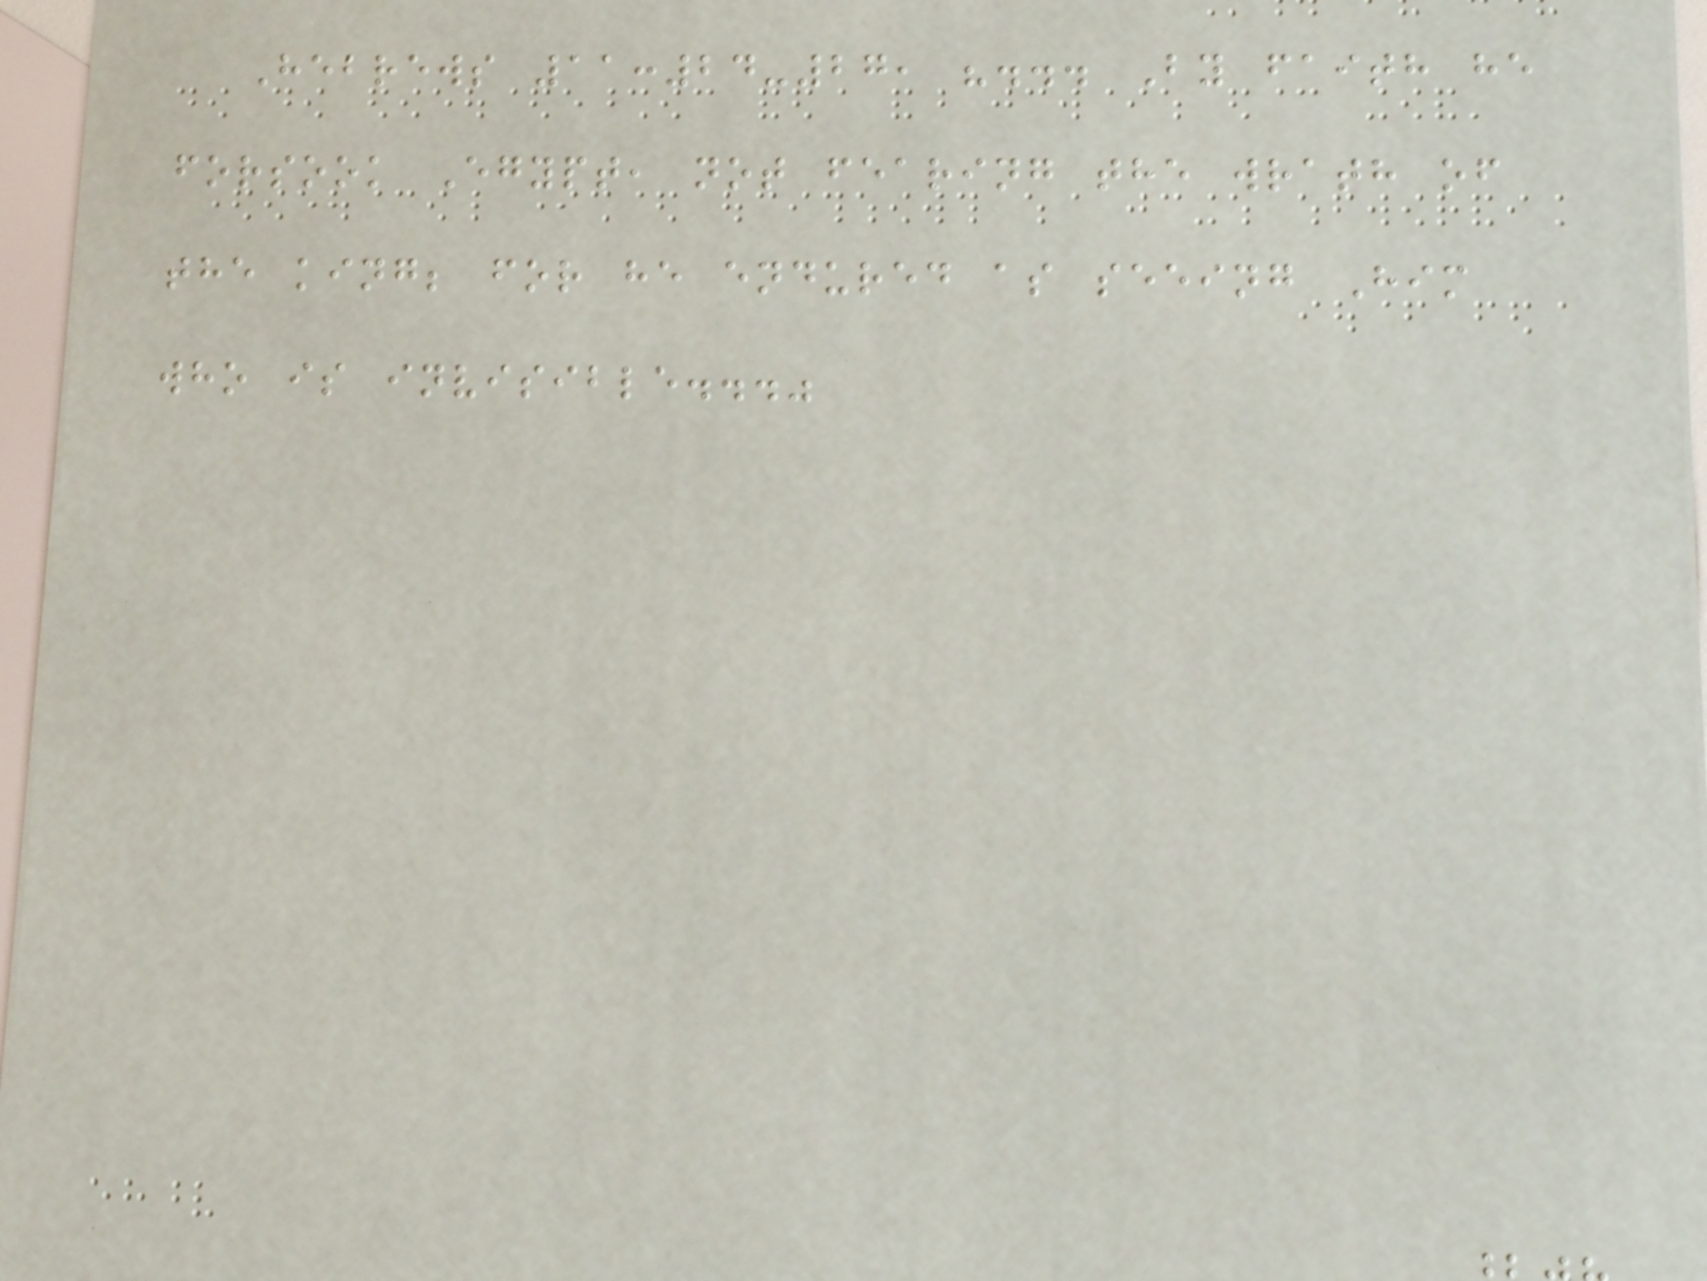Hebrews 11:24-27, "... By faith he
forsook Egypt, not fearing the wrath of
the king; for he endured as seeing Him
who is invisible..."
